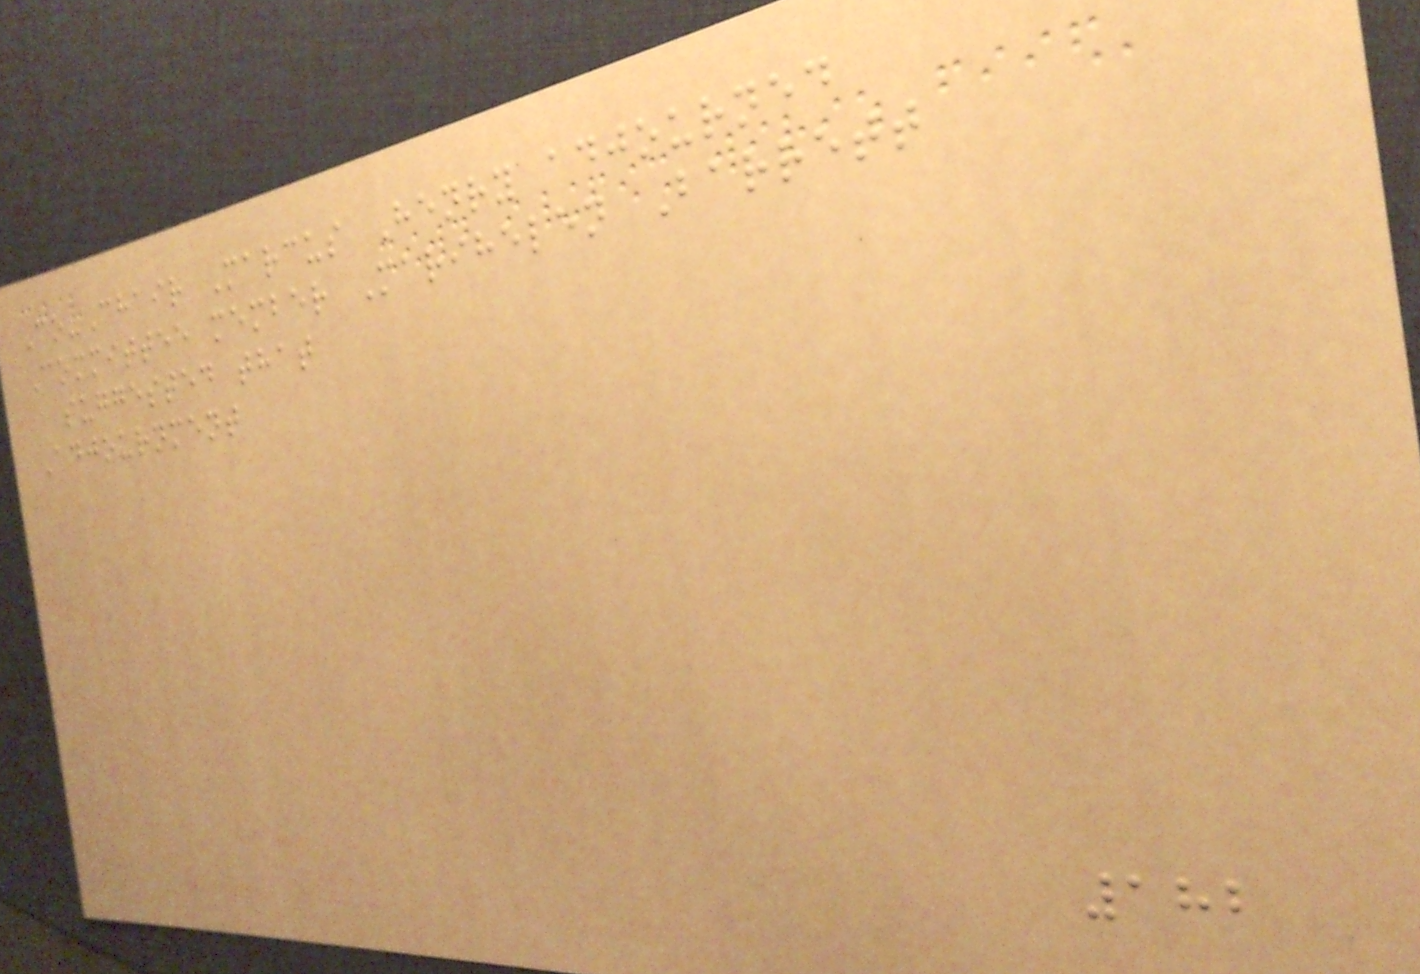Co-Chair Marcus Henry adjourned
Committee member Marihelen Barrett
suggested that
Adjournment
182
